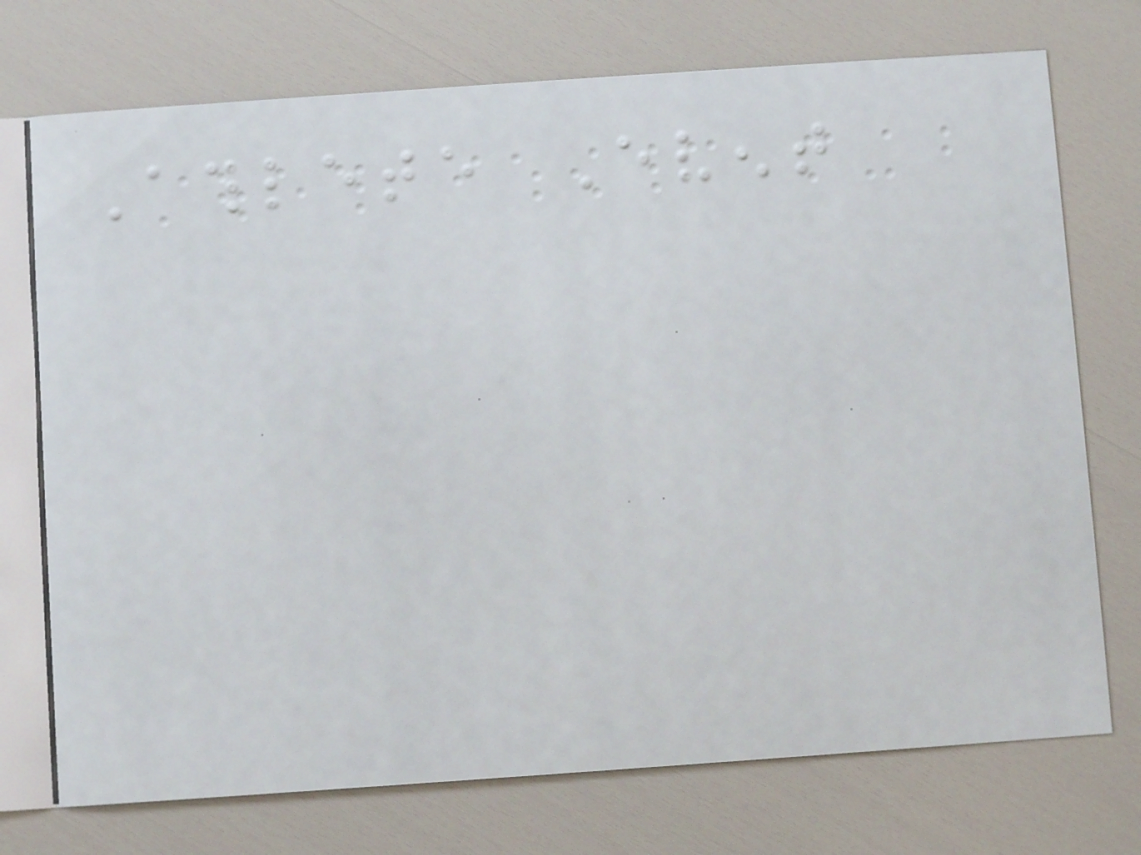Athlete Event
